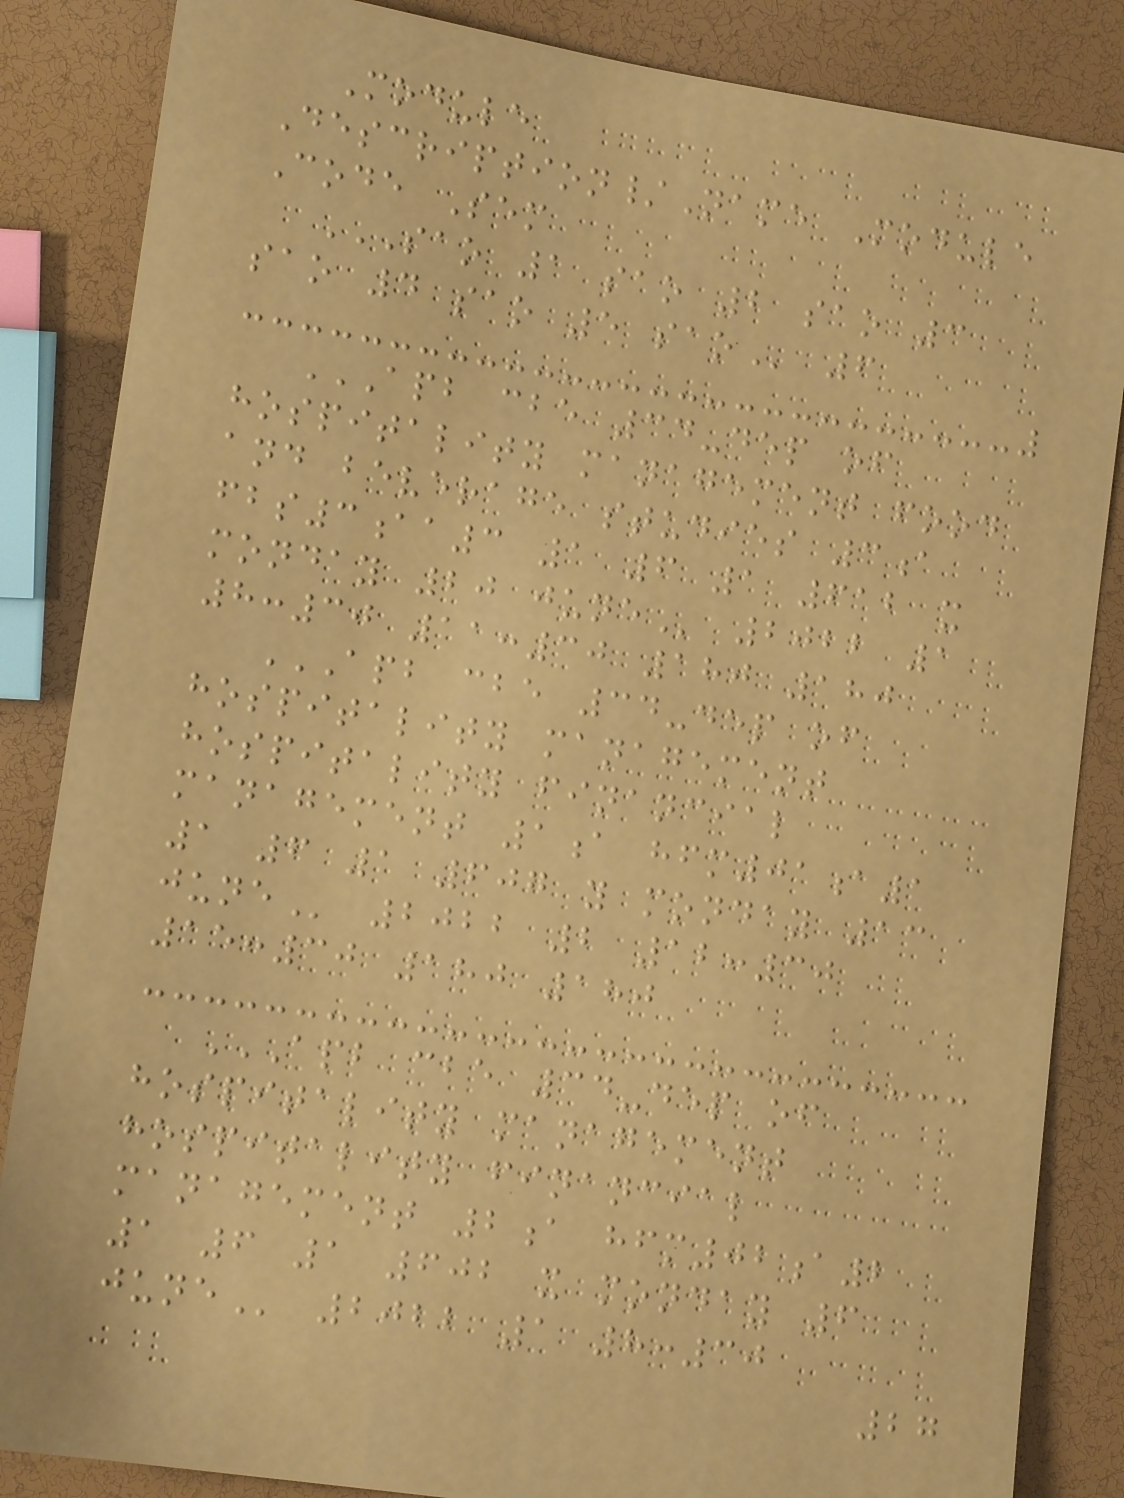Module
Description/Name Module
Code Sem
SAO 1 SAO 2 SAO 3
SAO 4 SAO 5 SAO 6
APB CBE 34-DEP OF
HOSPITALITY MANAGEMENT FOOD
AND BEVERAGE STUDIES 3A
FBS3AA3 1 6 1 612 X
MONDAY 20 JUNE 2022 1
8:30 11:30 180 180
APB CBE 34-DEP OF
HOSPITALITY MANAGEMENT
HOSPITALITY FINANCIAL
MANAGEMENT 1A HFM01A1
1 6 1 607 Y MONDAY 13
JUNE 2022 2 12:30
15:30 180 180
APB CBE 34-DEP OF
HOSPITALITY MANAGEMENT
HOSPITALITY FINANCIAL
MANAGEMENT 2A HFM02A2
1 6 1 602 X MONDAY 6
JUNE 2022 1 8:30
27
